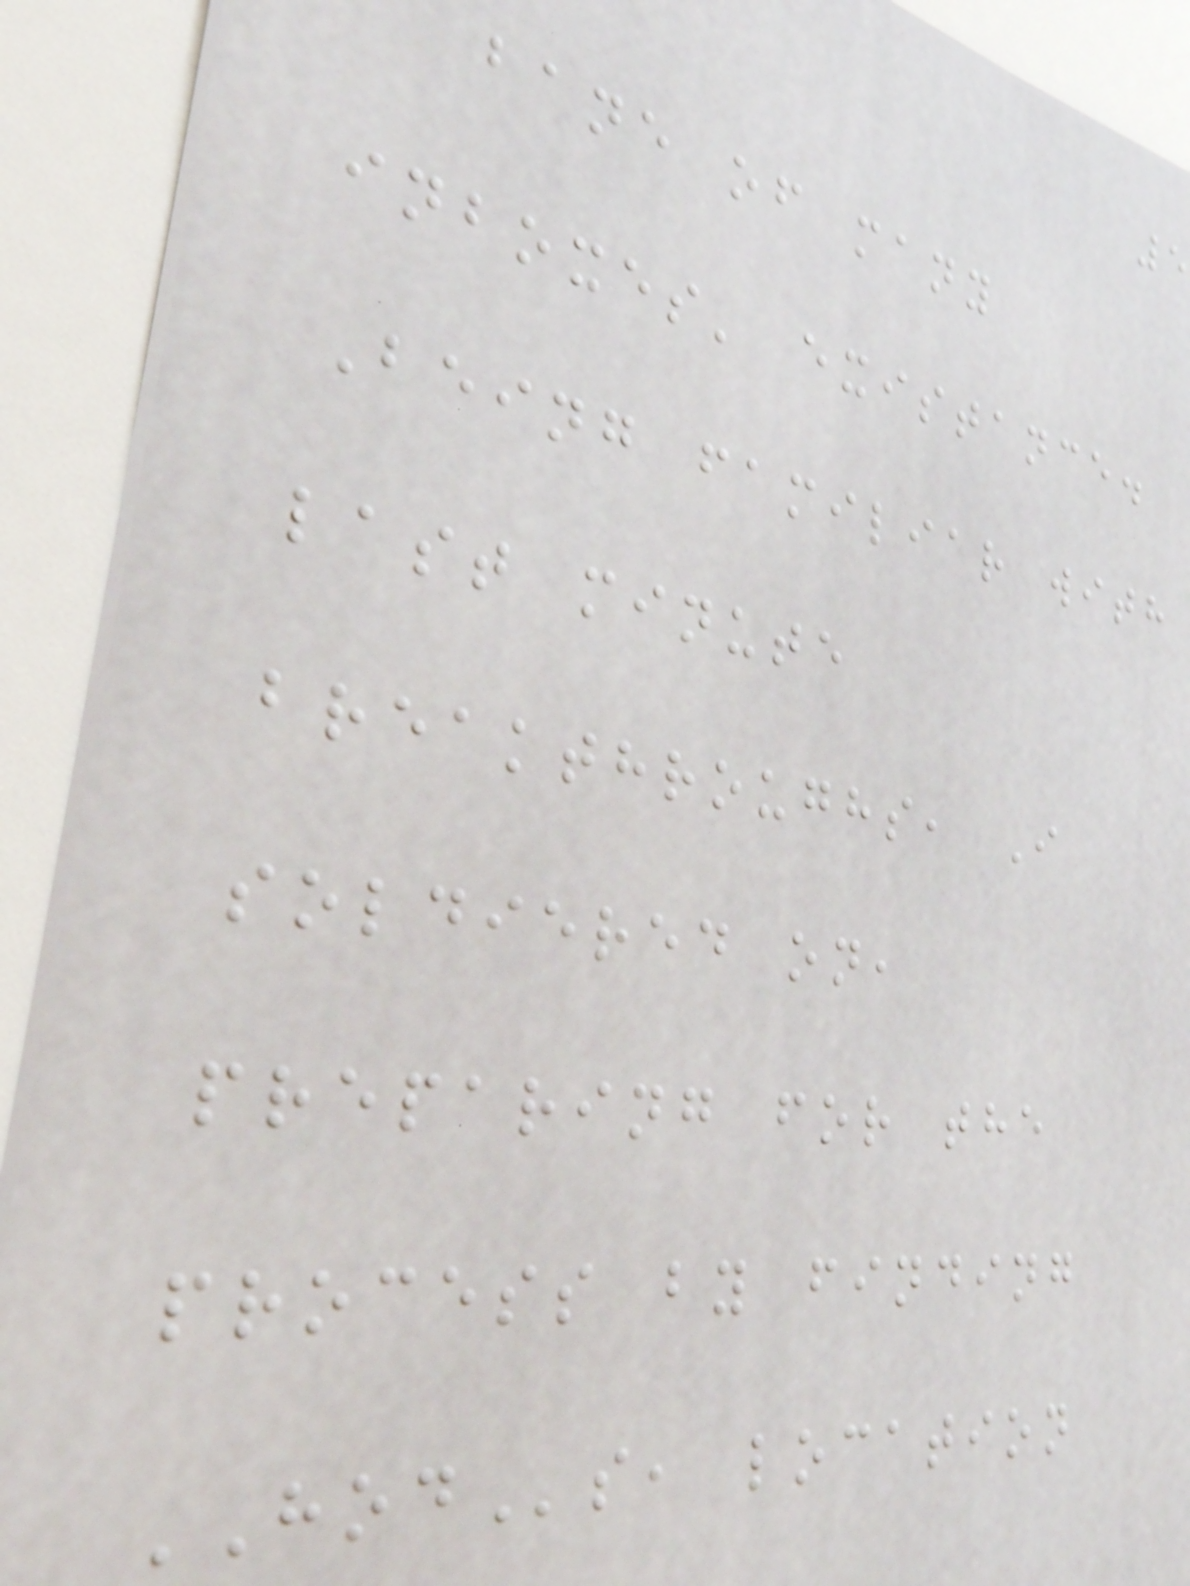bane of many
inboxes' existance.
Being familiar with
last minute
breakthroughs, I
soldiered on,
preparing for the
process by finding
HODs, location
